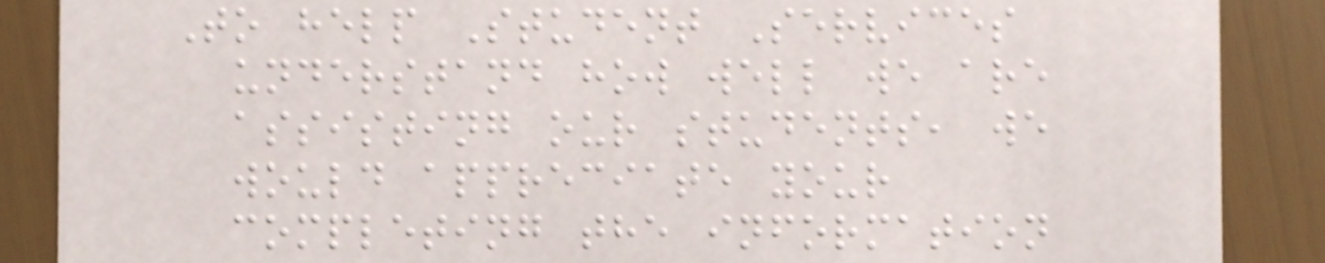To help Student Services
understand how well we are
assisting our students, we
would appreciate your
completing the information
